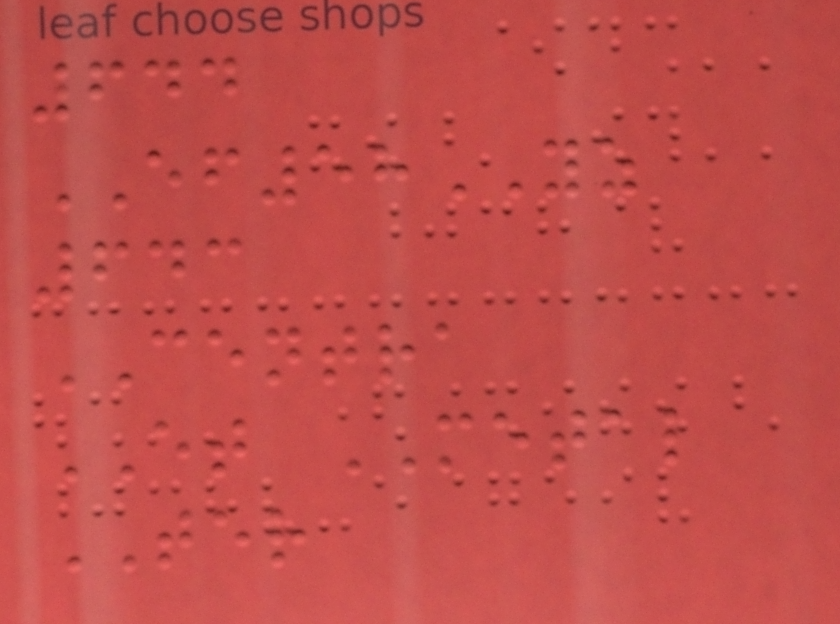644
EF58YZ
643
CENTRA
ET METAL
TER
